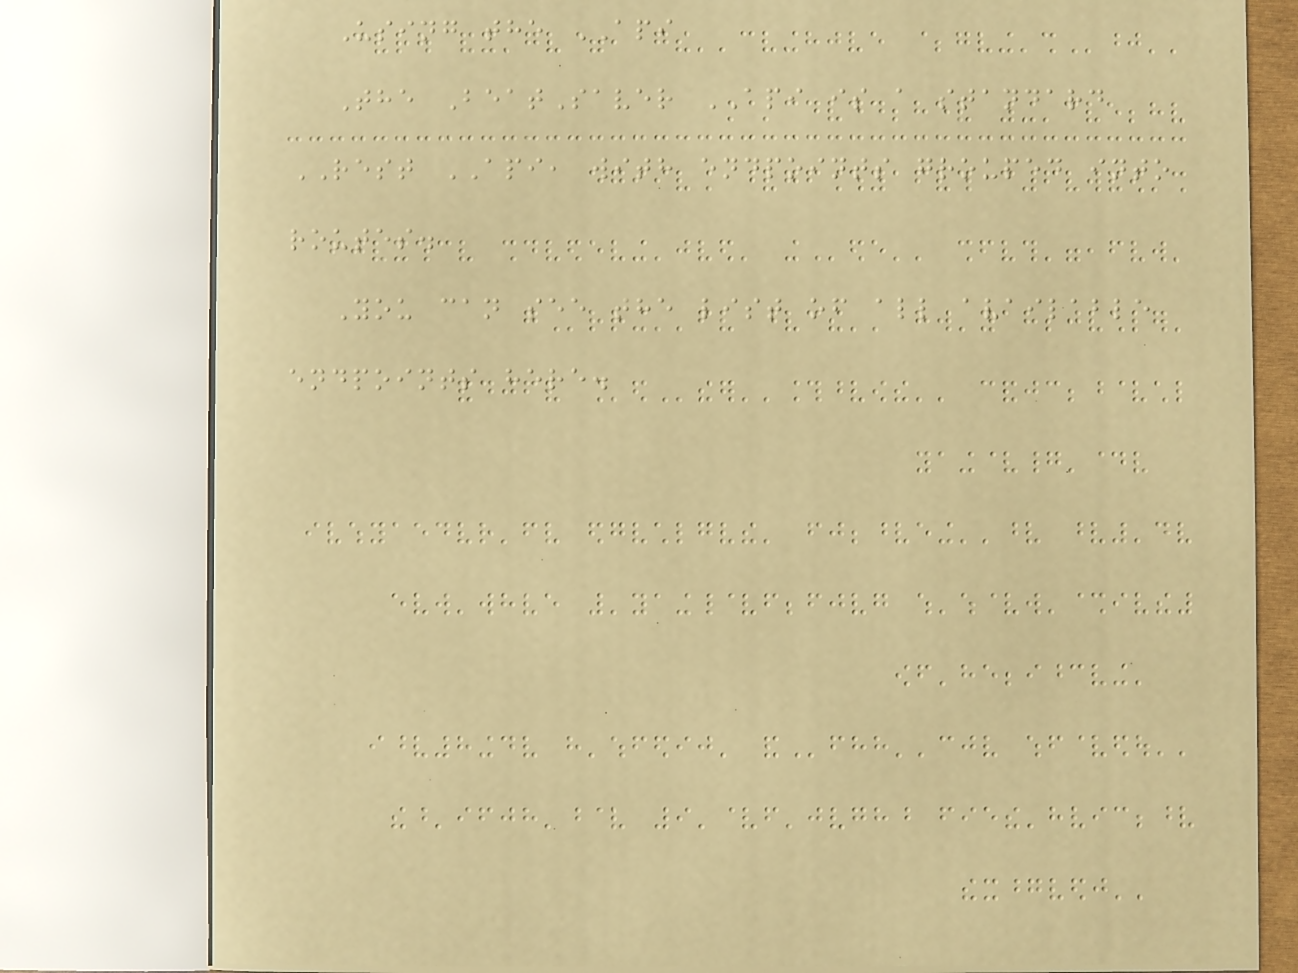Using the API
The BeatSaver API is a standard
REST API, with endpoints grouped into
routes.
You can see the list of all available
endpoints here.
